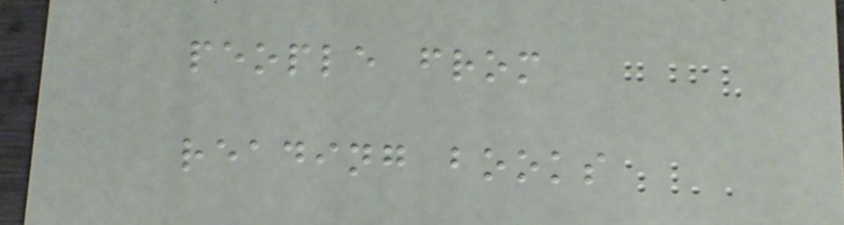people from
reading books
